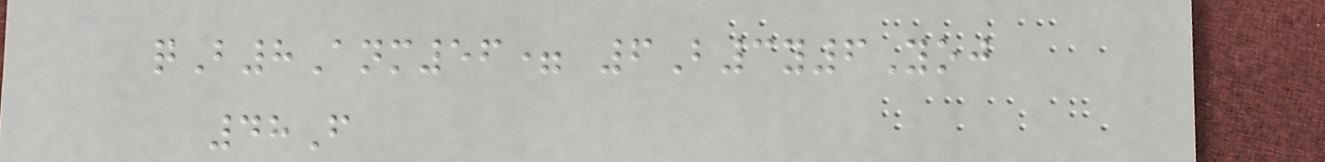qB8Anm56= 6B3y6Yoj
48F
